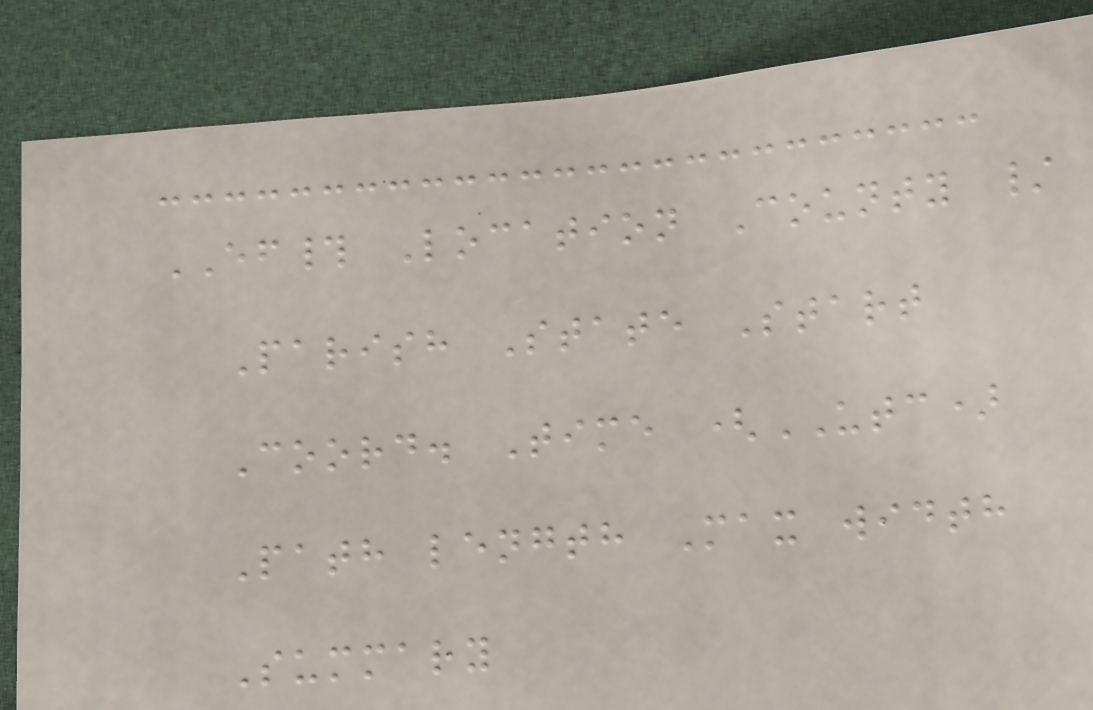EF# Location County /
Parish State Start
Coord. Time (UTC)
Path length Max width
Summary
